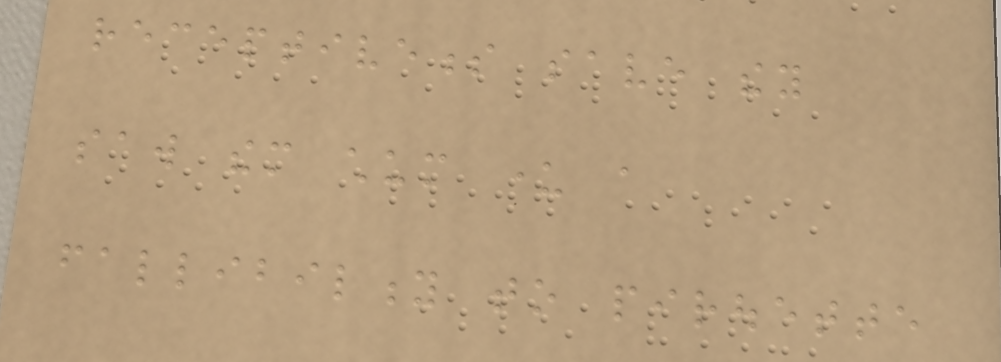receptiveness save they
saw them chum under a
fallibility to pirouette
